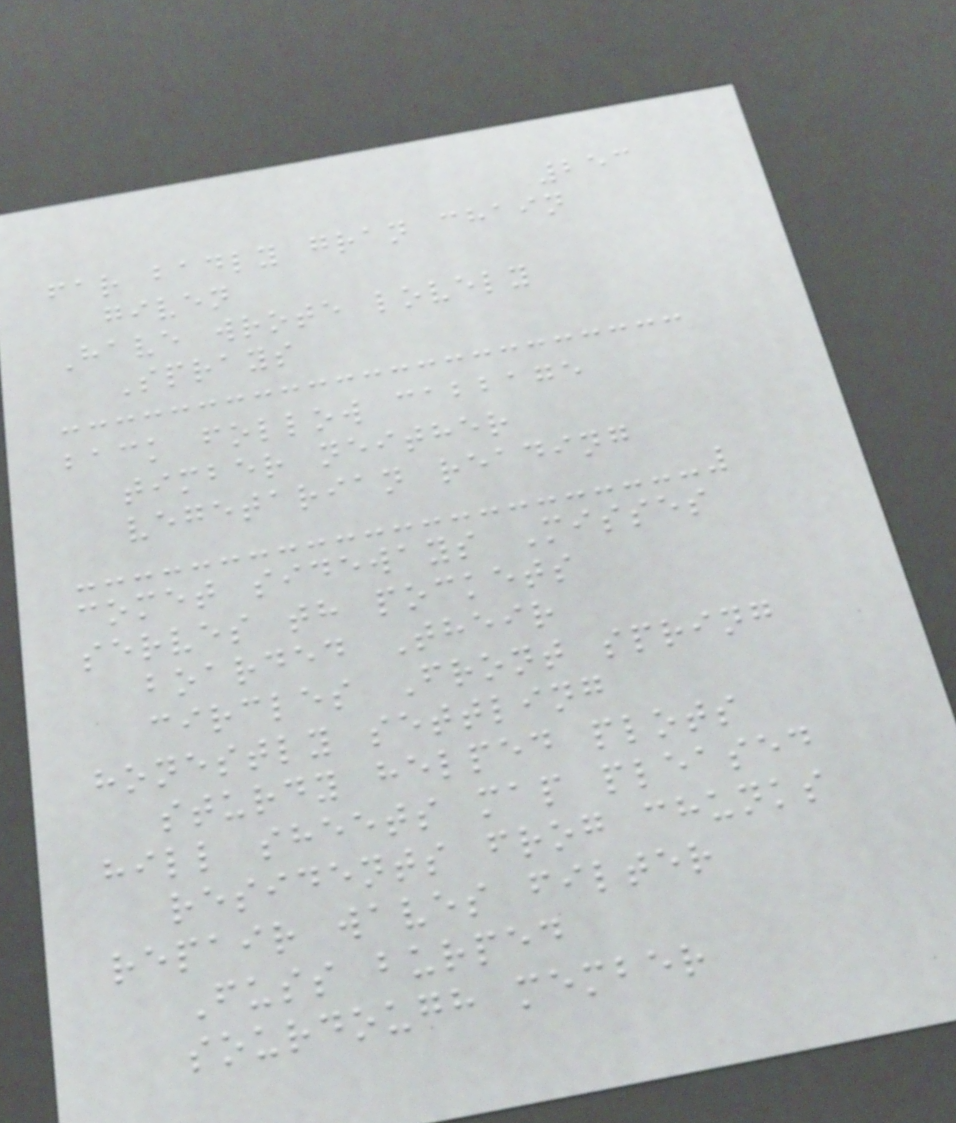253
far badly gran chain
given
Have wrote lovely
Sprays
back follow cabbage
timber neither
vegetarian reading
comet sideways Misses
serves th pockets
boarded Their
circles Front spring
honestly settling
sturdy helped plots
hill sheets map pleased
residents frog chunks
repair waves filter
Fuss burped
sourdough member
